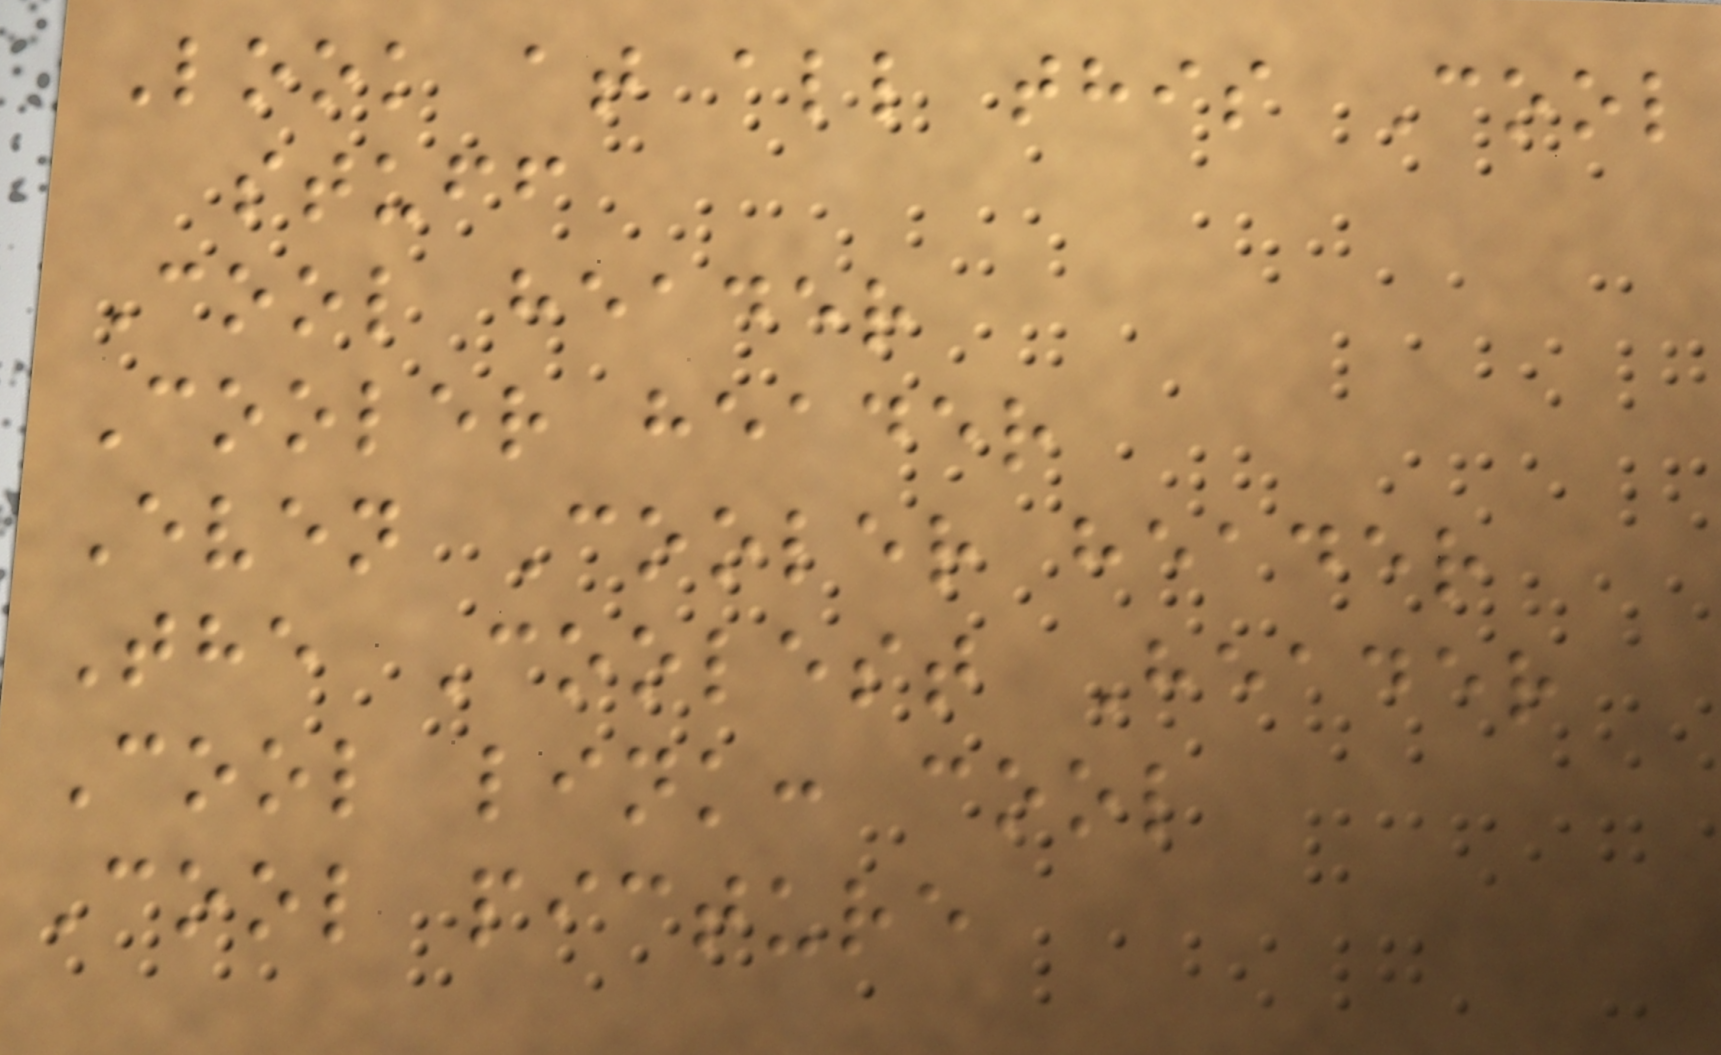Look at all this Cool
stuff
Cool header
Cooler header
Even Cooler header
The Coolest Header
Cool link: cool
Cool picture
